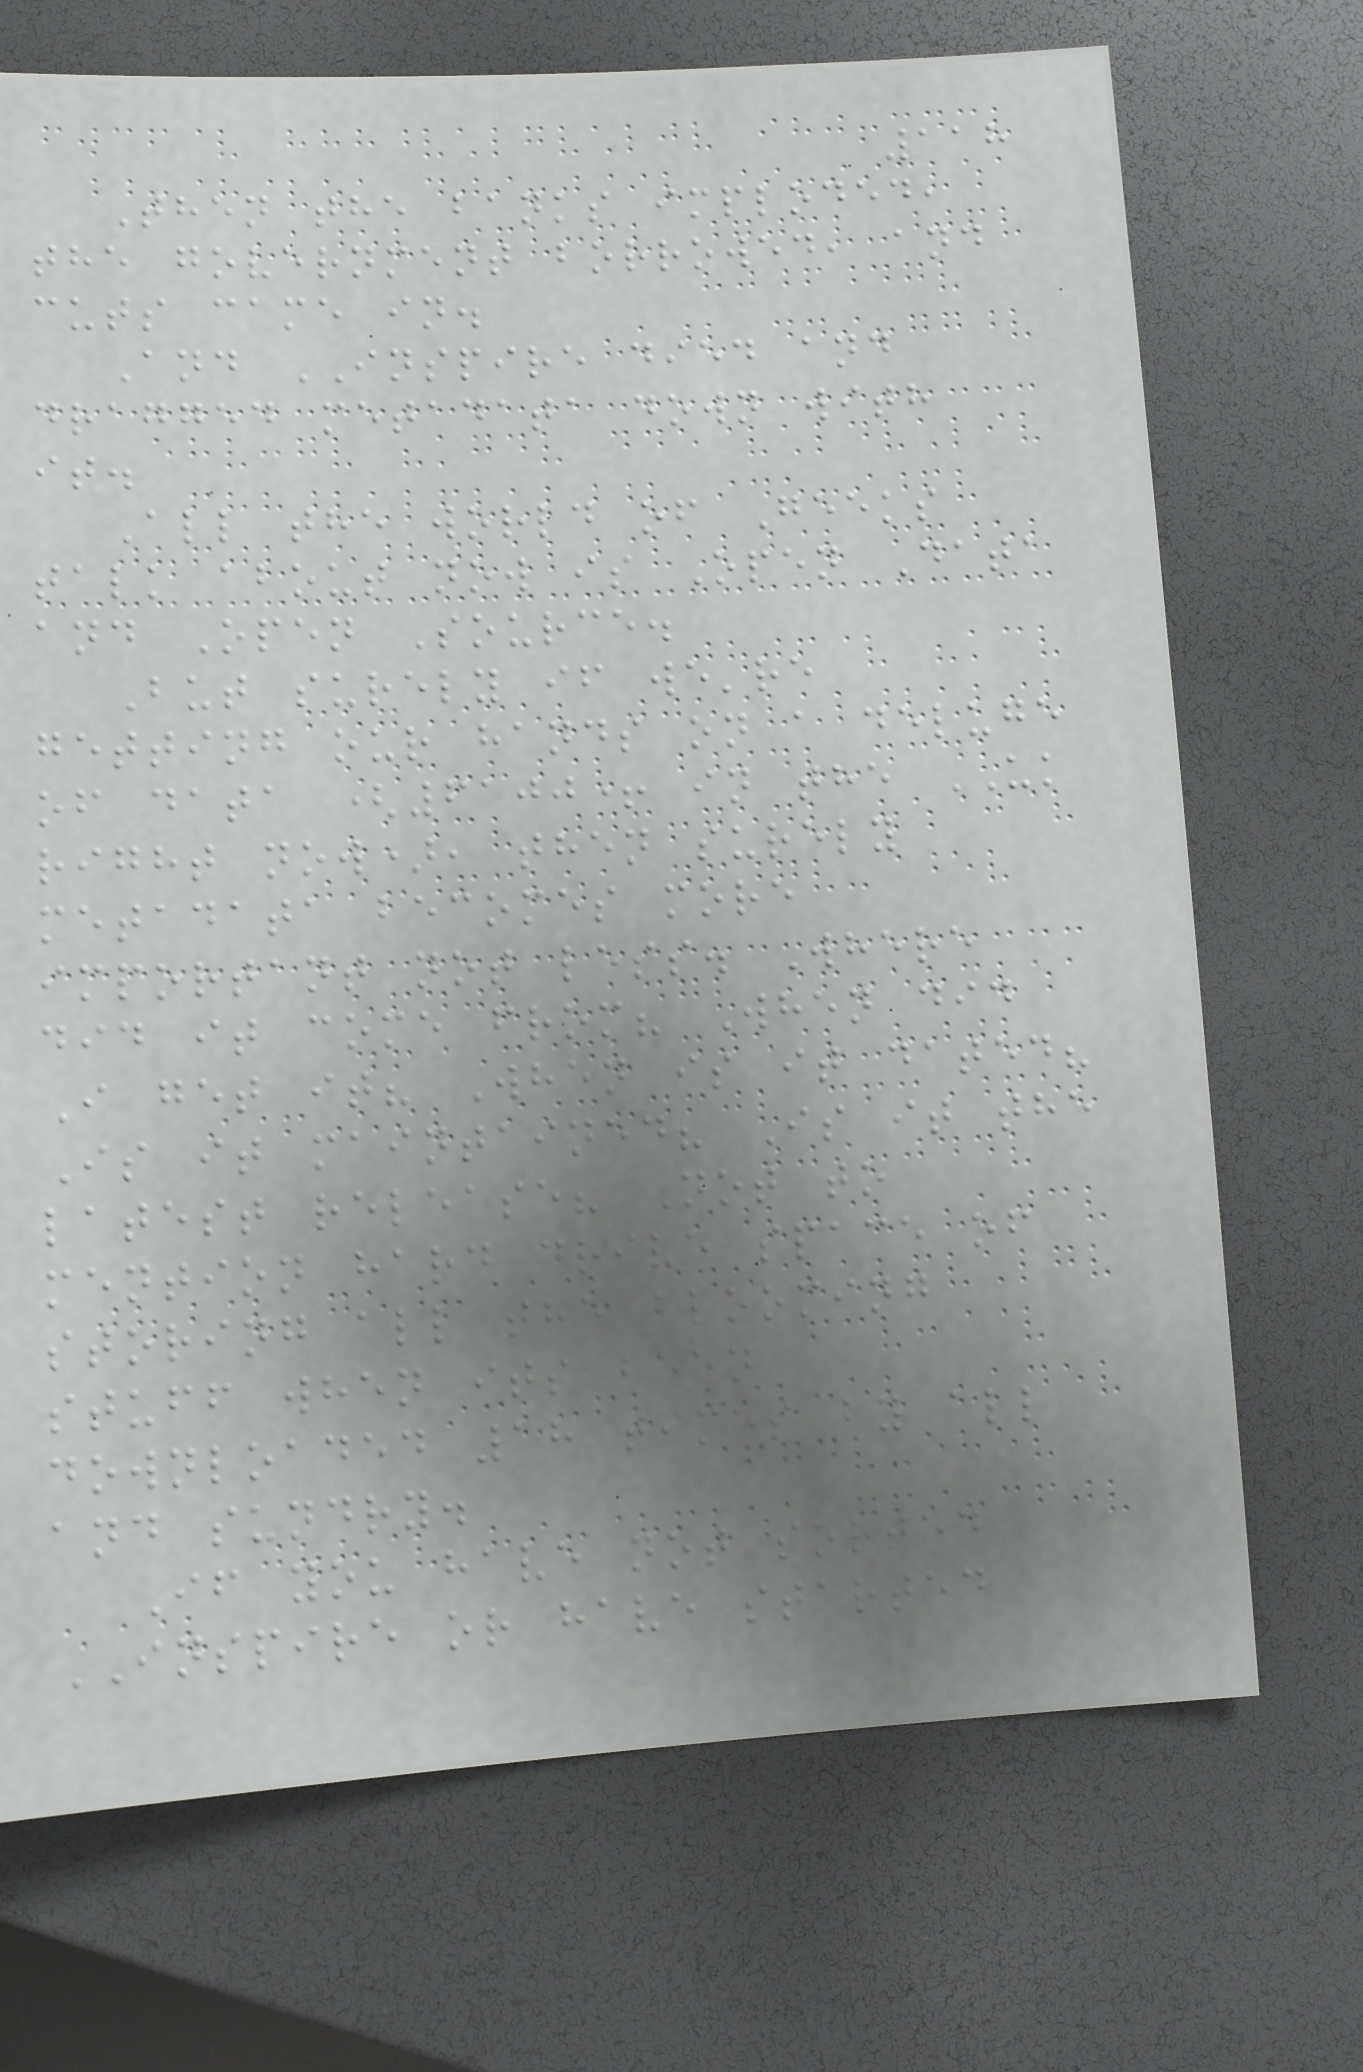118
Then the banks imploded,
the government borrowed, and
cuts came in.
And INSPIRE died and
dragged metadata down with
it.
All the world of Geeks
talk about now is Open Data
and Open Source.
But surely if we're
getting our hands on a deluge
of data (6100+ in the UK
right now), then surely
metadata becomes more
important not less. Where
did it come from? When did
I get it? When is it dated?
Is it maintained? Is it the
latest release? Not to
mention hard drive space of
storing all the blooming
stuff when its been
downloaded 18 times by all
and sundry.
If you have not sorted
INSPIRE or have started
